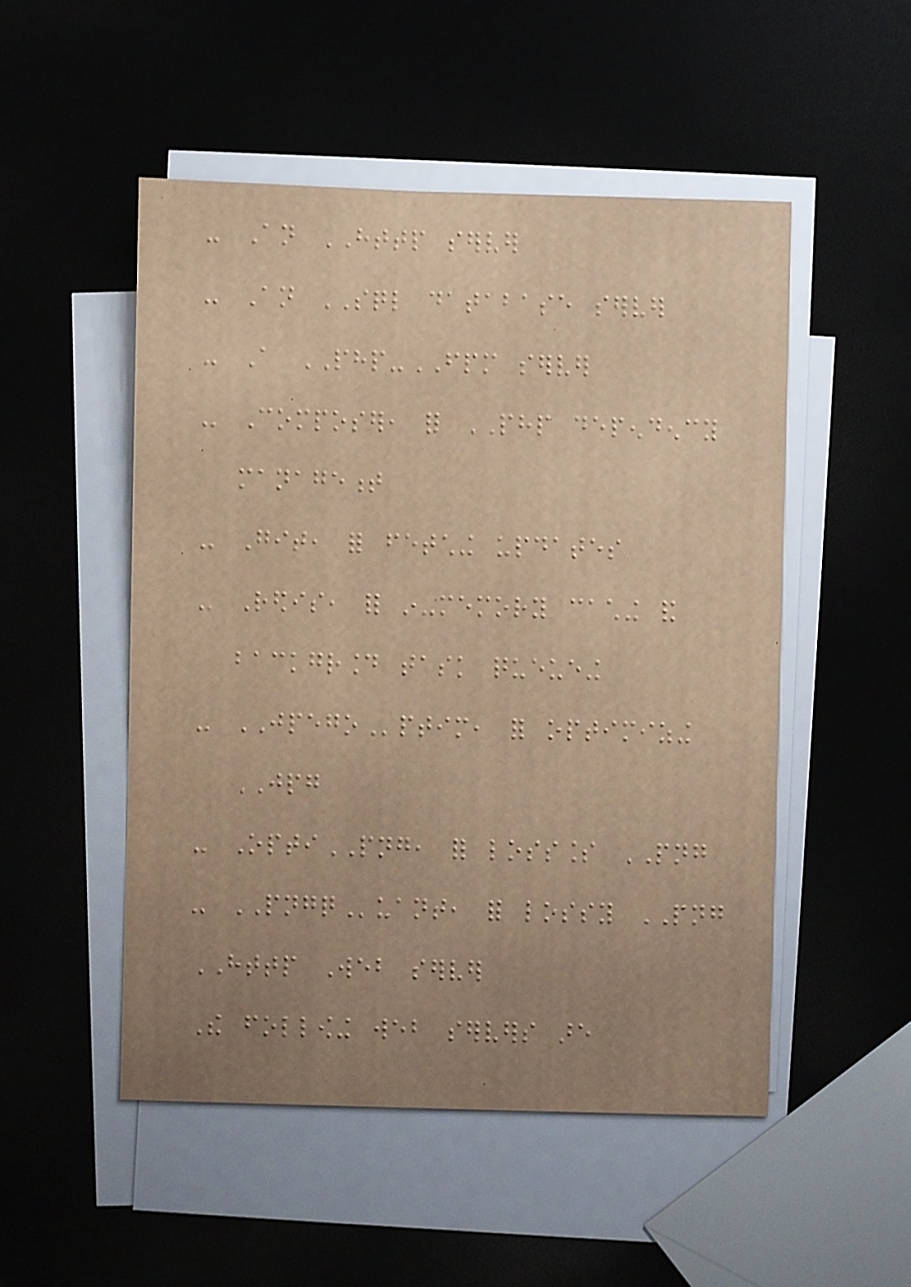- An HTTP server
- An SQL database server
- A PHP-FPM server
- Composer, for PHP dependency
management
- Git, for fetching updates
- Redis, for in-memory caching and
background task queueing
- JPEGOptim, for optimizing
JPG
- OptiPNG, for lossless PNG
- PNGQuant, for lossy PNG
HTTP Web server
The following web servers are
